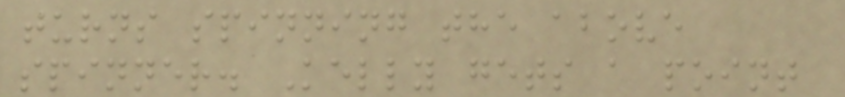turns spinning the above
spinner. Kelly gets a point
